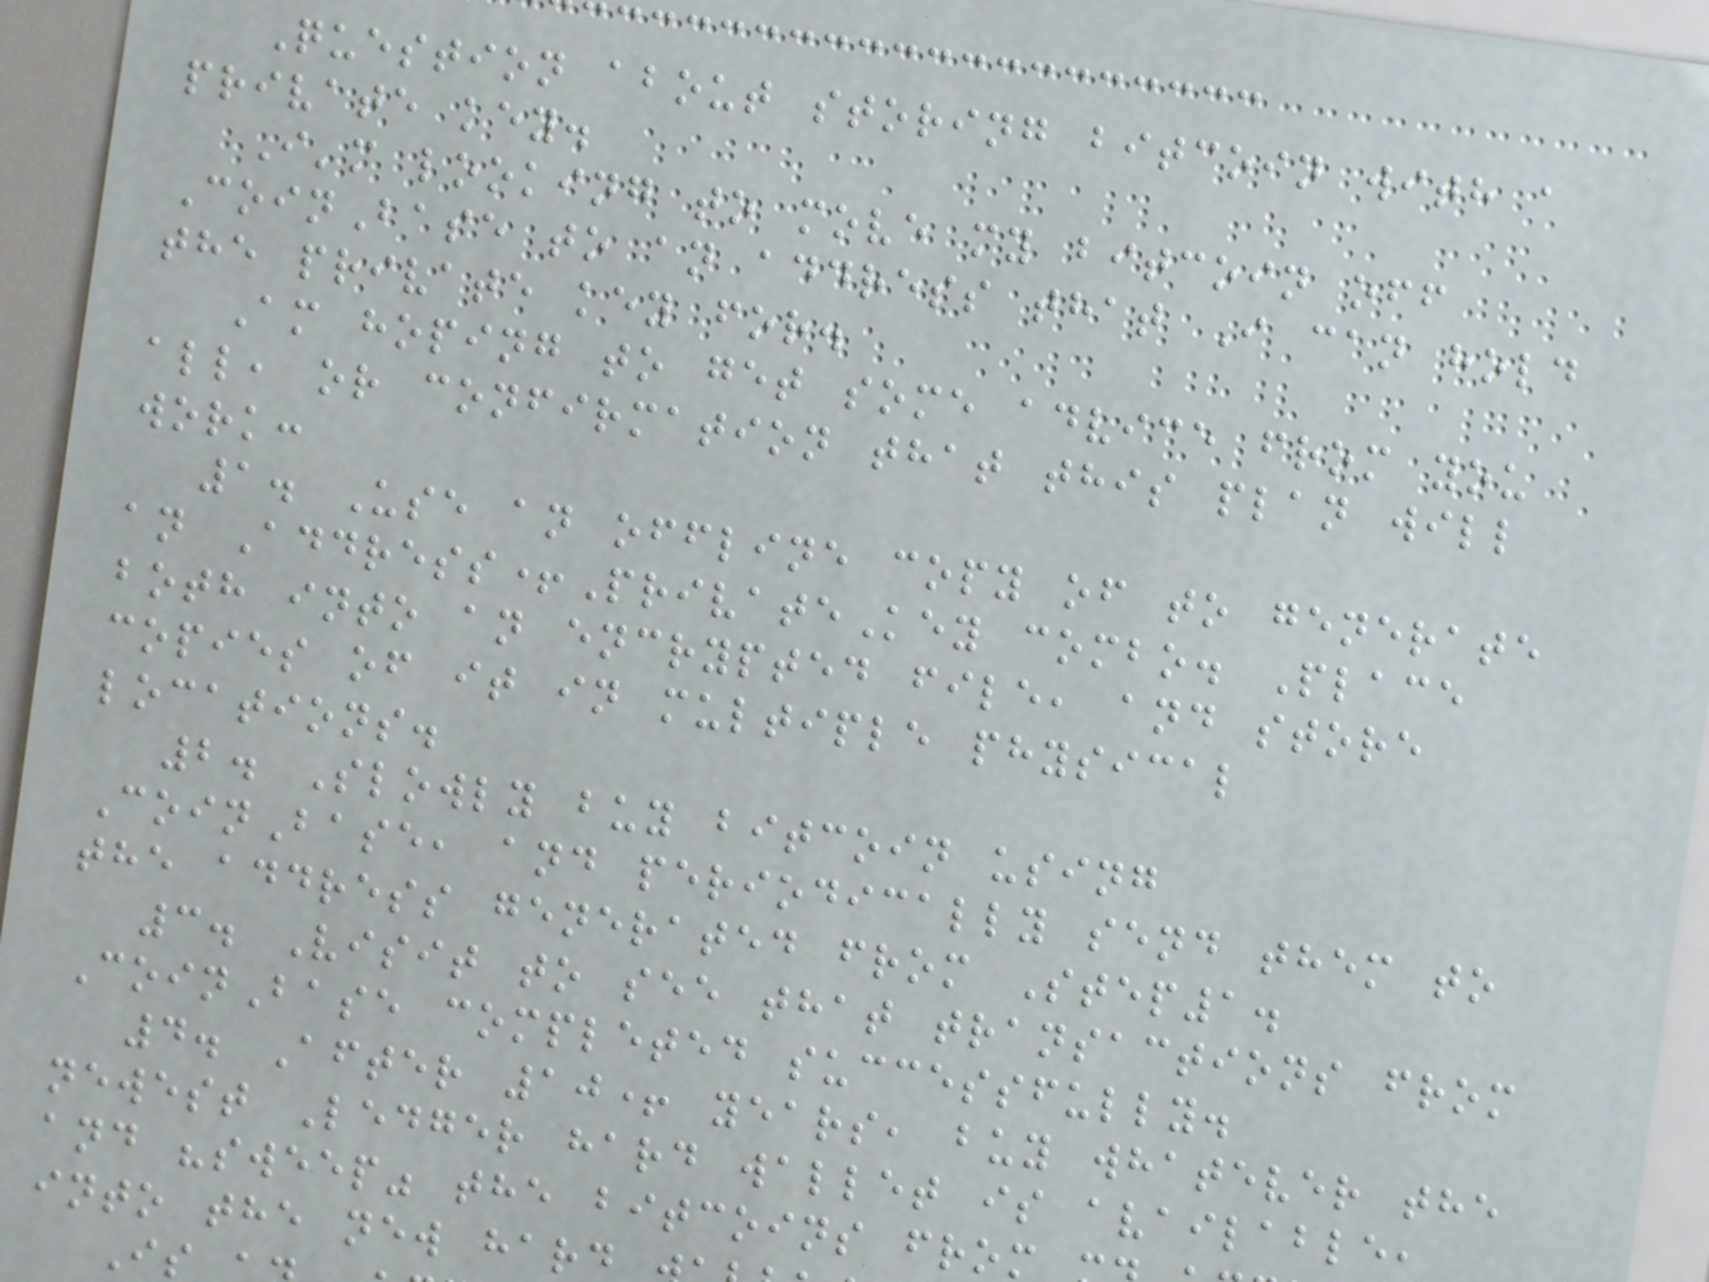Question about storing bitcoin with a
private key.
I'm looking to move my bitcoin off
CoinBase to an address that I can hold
the private key for.
Am hoping to get some advice from you
all, or confirmation that this plan will
work:
1. Use an offline copy of to generate
an Address+PrivateKey combo. Place
both into an encrypted file, and store
copies of it in multiple physical
locations.
2. Slowly buy bitcoin using
CoinBase, and periodically send them to
the address generated from Step1.
3. Visit to see that transactions from
CoinBase completed successfully.
4. After 10+ years, buy whatever the
newest Ledger hard wallet is available,
and "sweep" the bitcoins from
into the new hard
